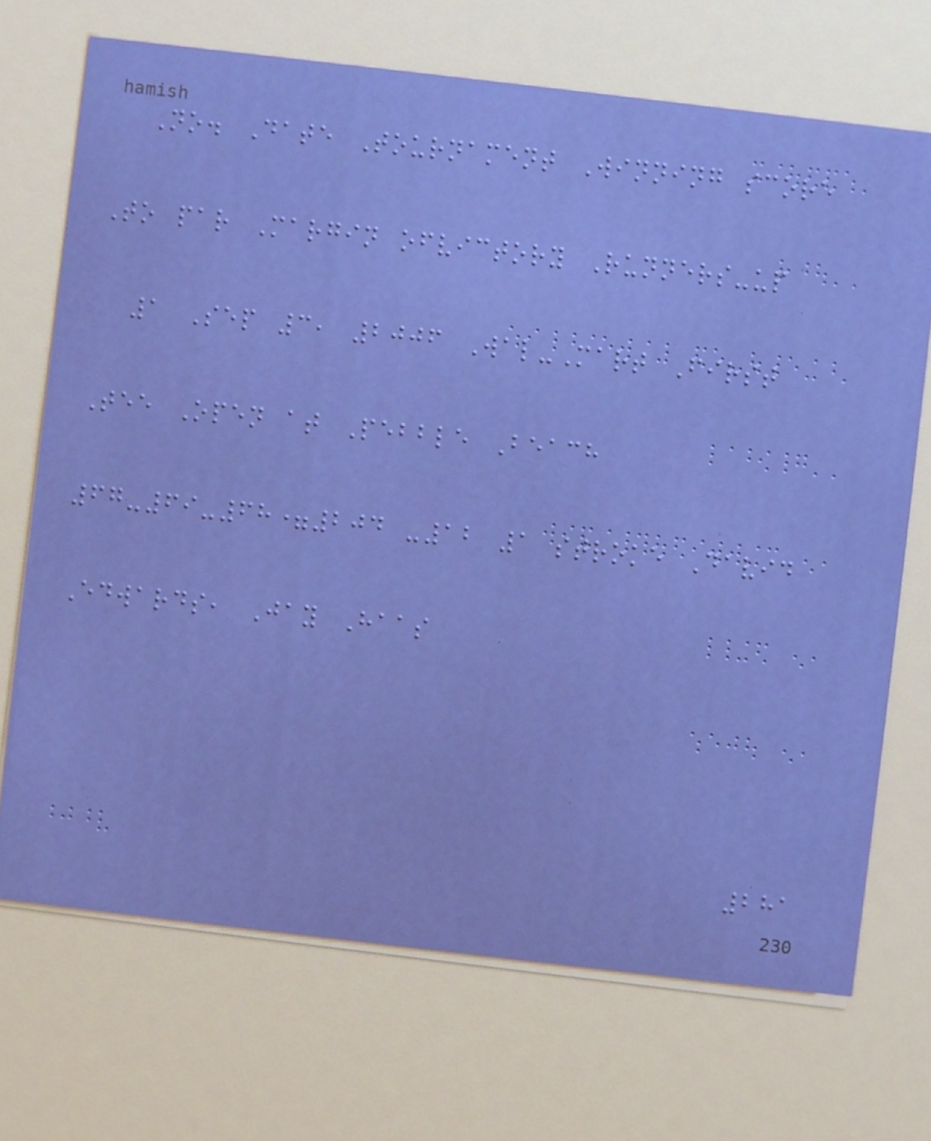No. Date Tournament Winning score
To par Margin ofvictory Runners-up
1 Sep 3, 2006 Wal-Mart First
Tee Open at Pebble Beach
67-69-68=204 -12 1 stroke David
Edwards, Jay Haas
281
